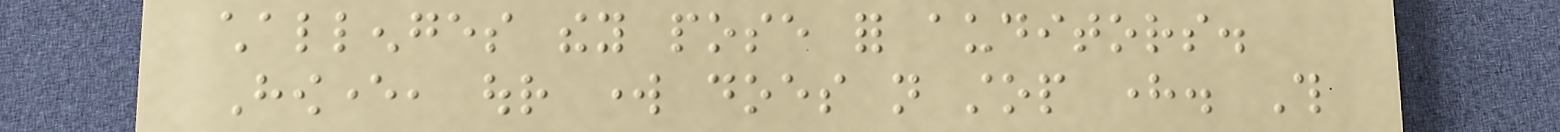challenges they pose for auditors.
However, our work does not stop here. This
